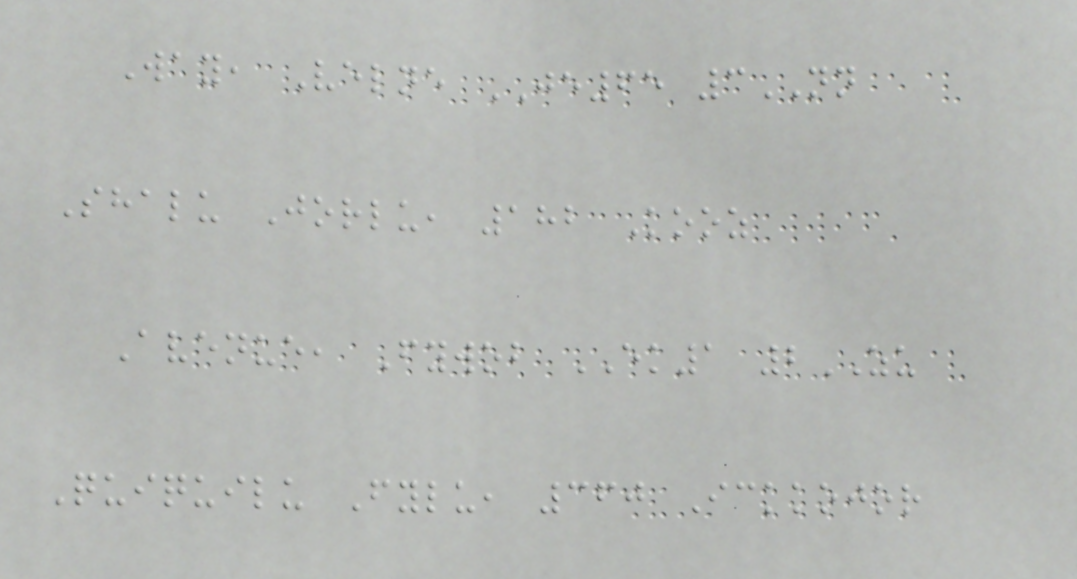Way, Velne JE65 3NN
Shalu Jorlu, 182 Kooz
Avenue, Fywob EK1 2ZU
Quiquilu Fylu, 360 Ickkojor
